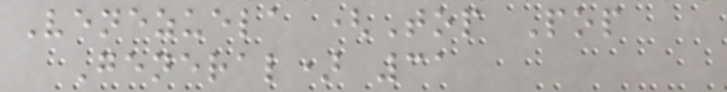Venezuela (Top Pop
General) 31
